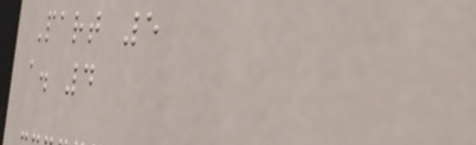Part 5
a. 4
